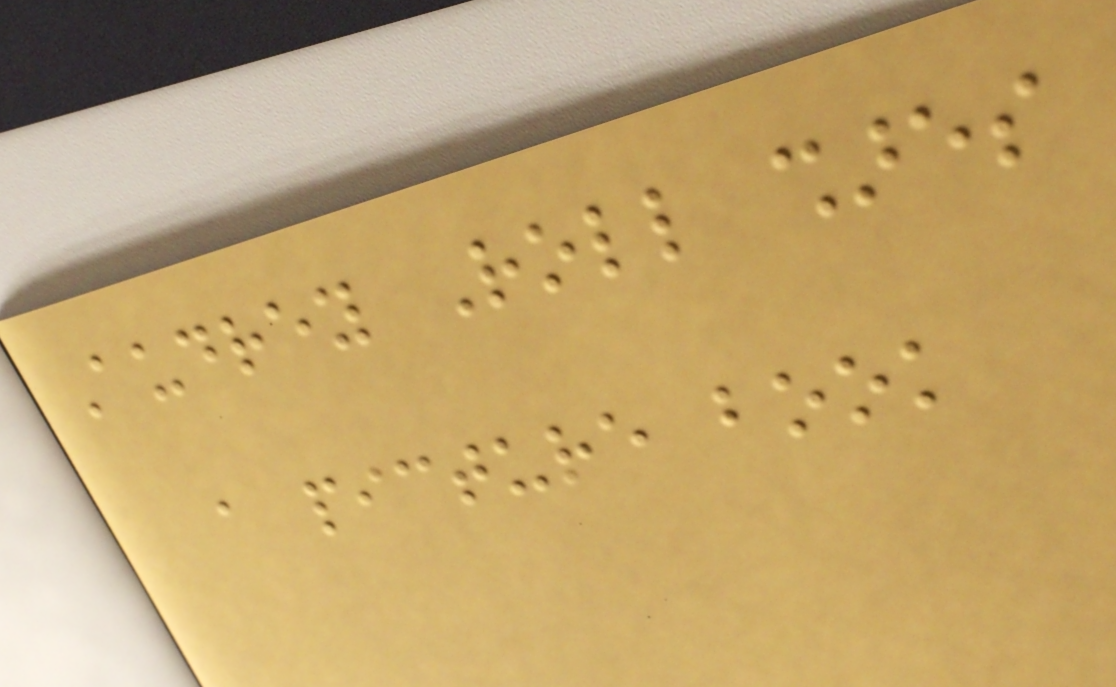Audrey Roll shares
a picture book
